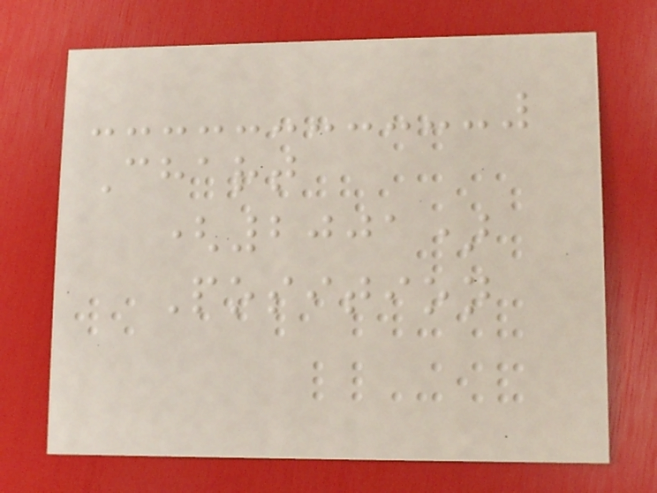Chart
(2001)
Position
